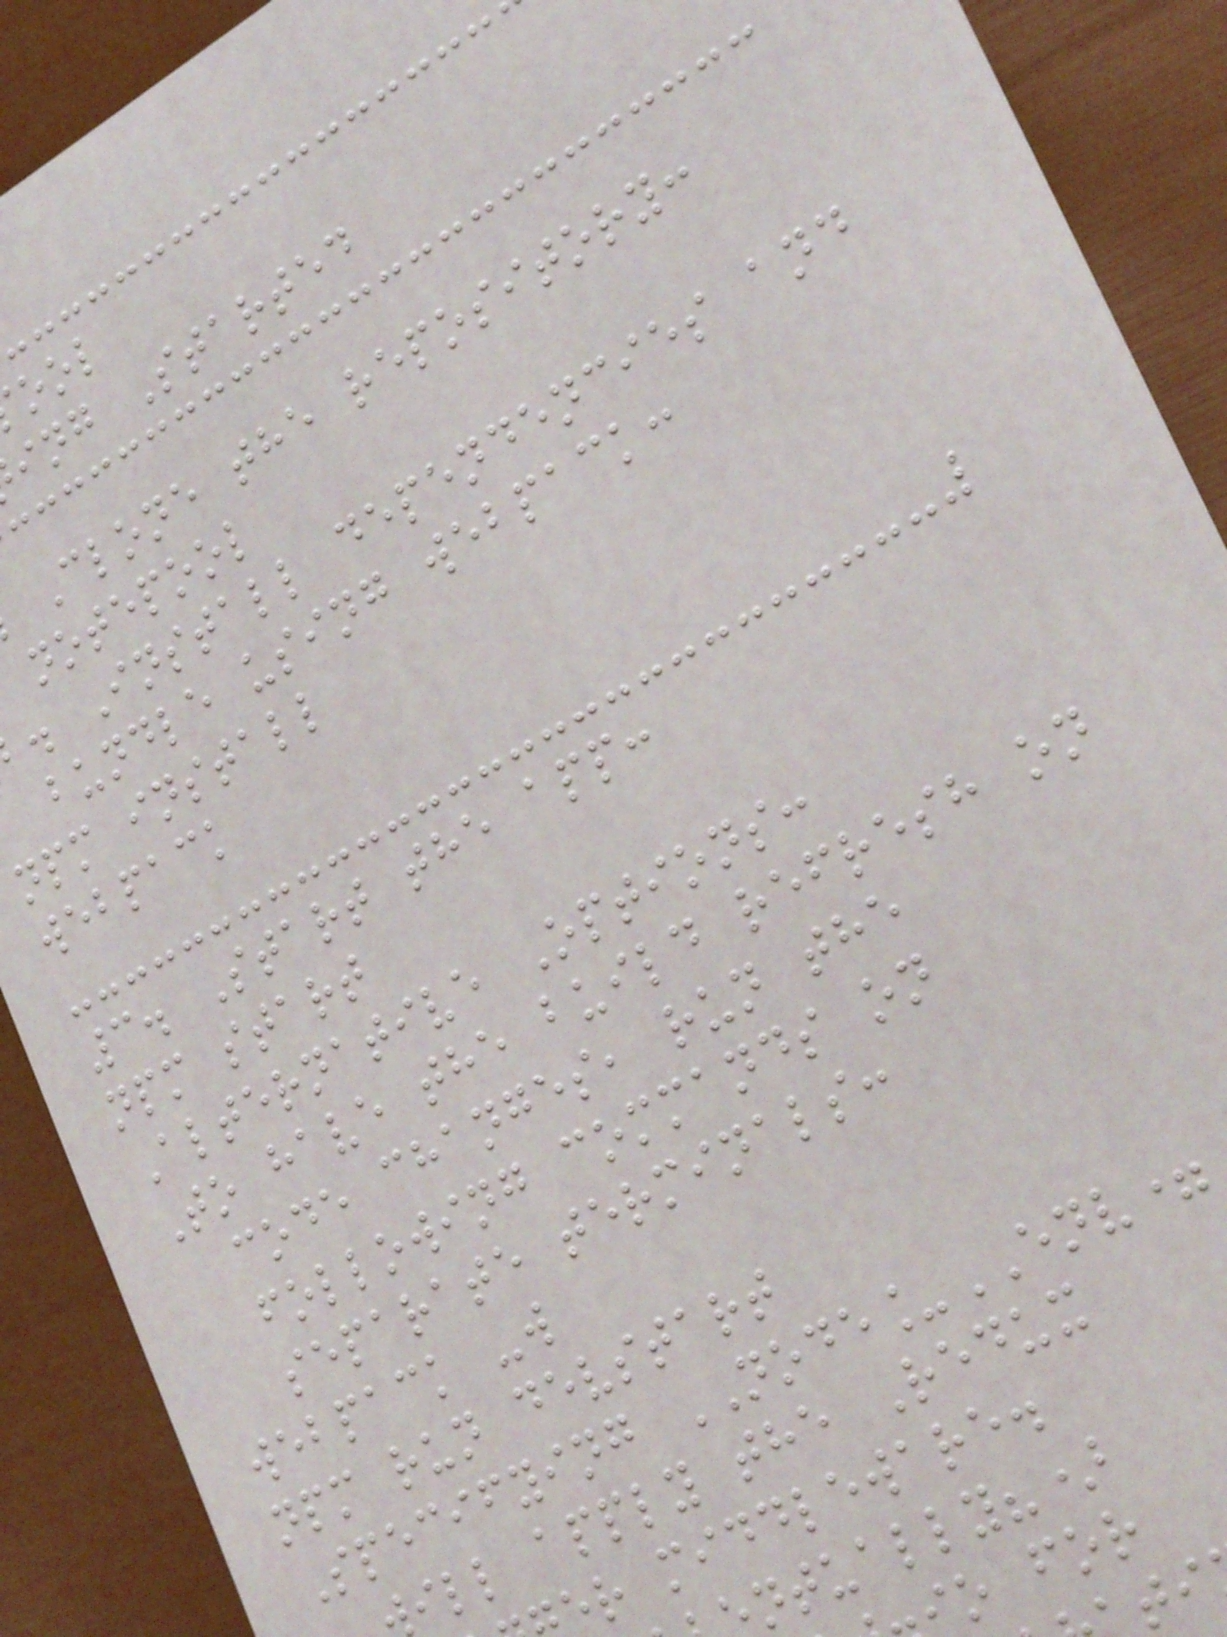ing Started
Clone the repository:
notepool
. Install dependencies and
bundle using webpack:
npm install
webpack
3. Start the app:
npm start
Alternative Options:
To have the build refresh on
code changes, run the
following commands on
separate terminals:
webpack -w
npm run devstart
Specifying NODE_ENV=
ill apply the Redux
er middleware.
ntually?)
io for
